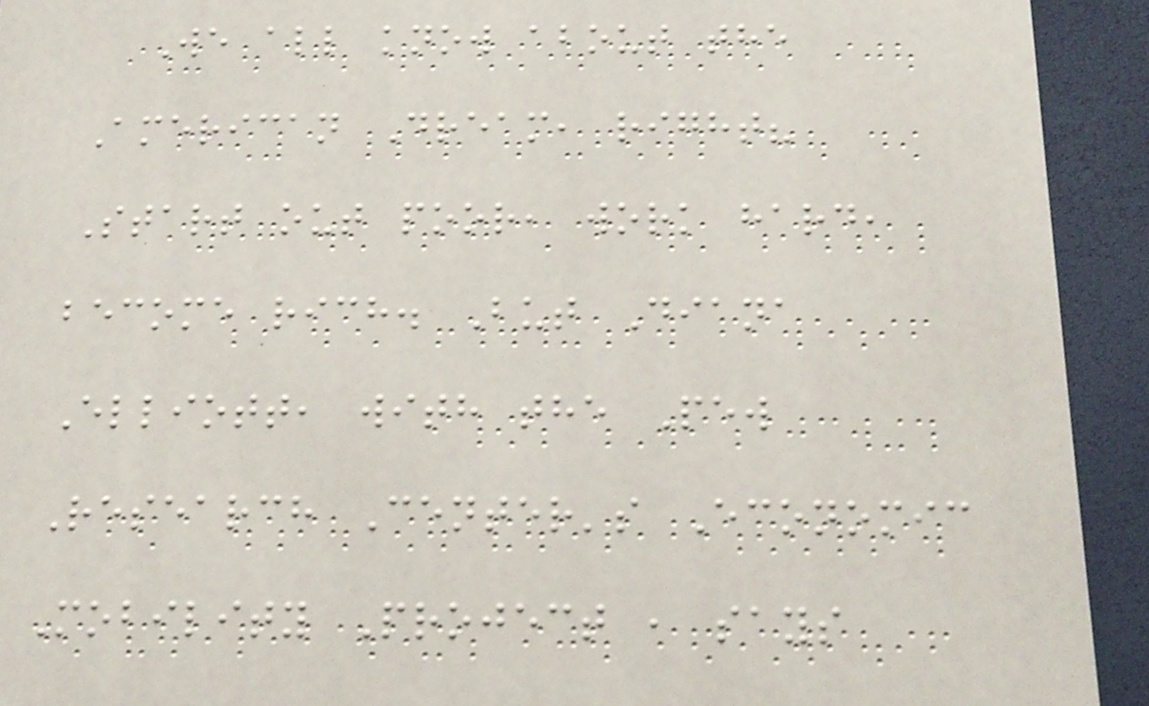We all know about the
American Dream, right?
Start out poor, work hard,
become rich. But Diana
Elliott, with the Pew
Research Center's Economic
Mobility Project , says
